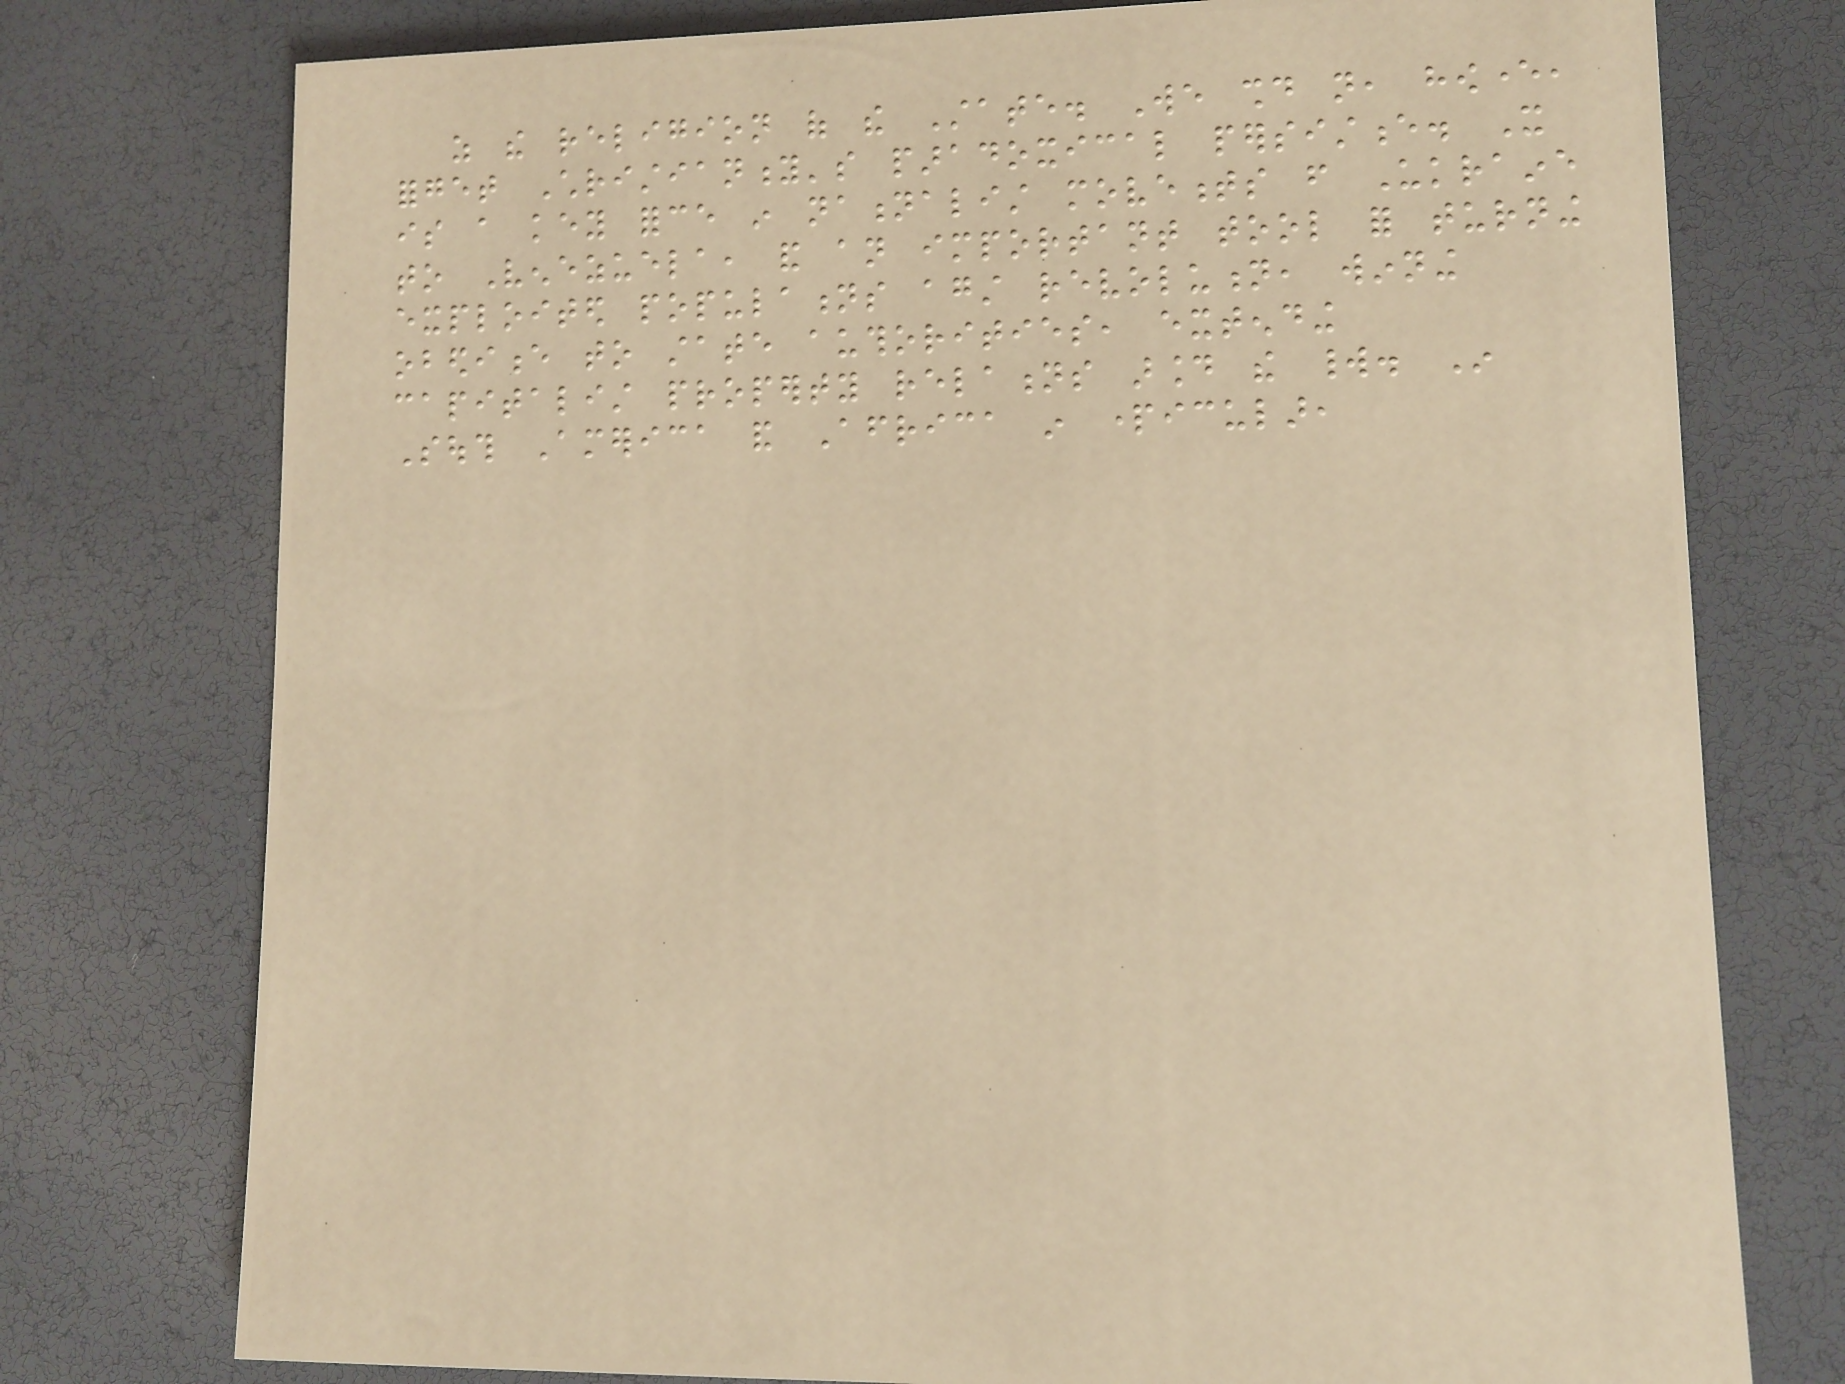as the religion of the State. We should not, however,
forget Christianity's paradoxical persistence. It
is a key force in nationalist movements from Ukraine
to Venezuela, and an important tool for turning
exploited populations against revolution, winning
obedience to state authorities, extending
capitalist property relations around the world. In
South America and Africa in particular,
